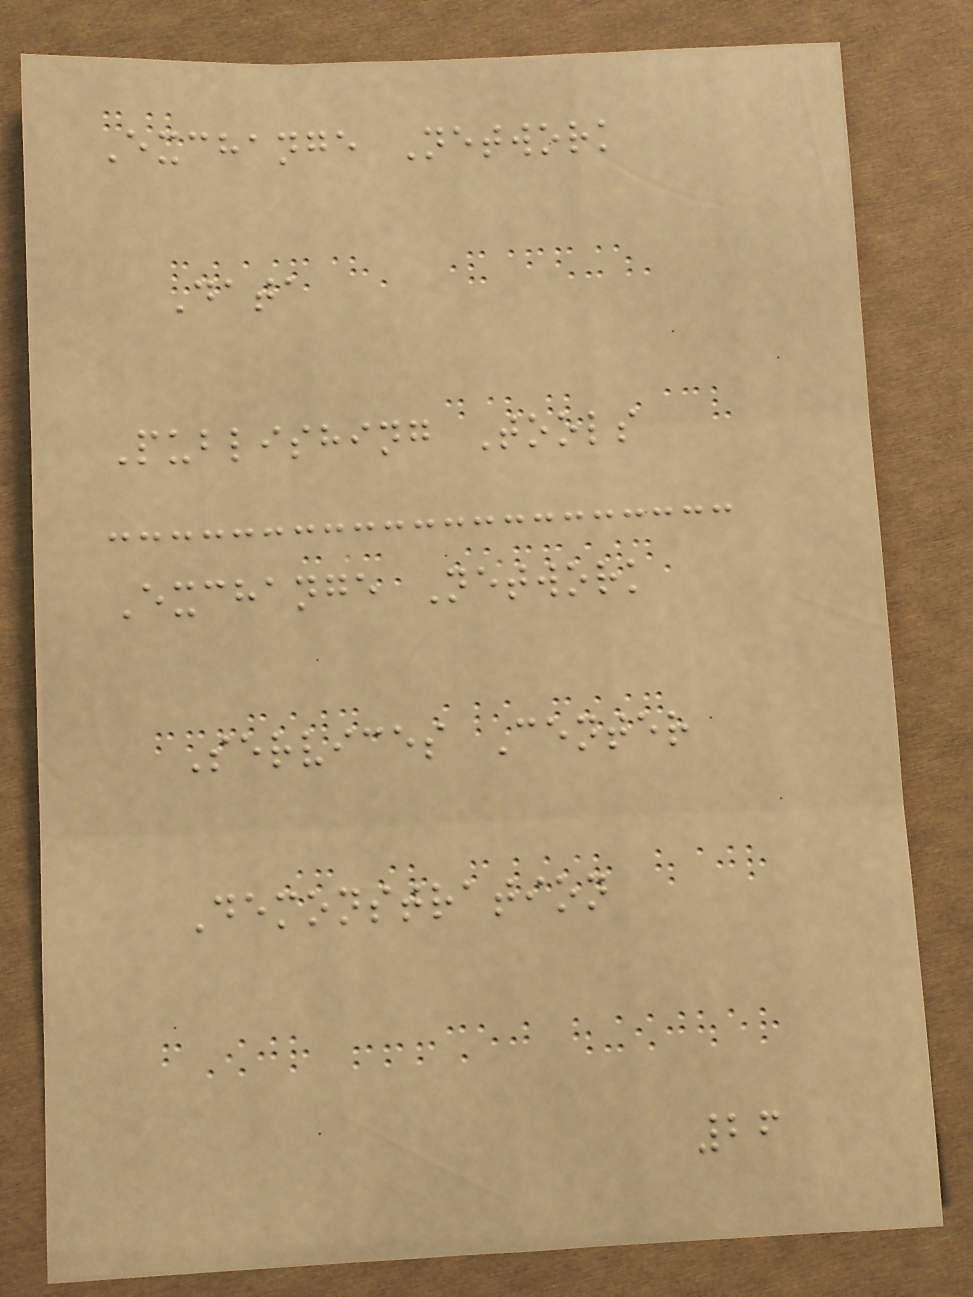Exchange Network
Data
Publishing Tools
Exchange Network
Services Center
Demonstration
26
